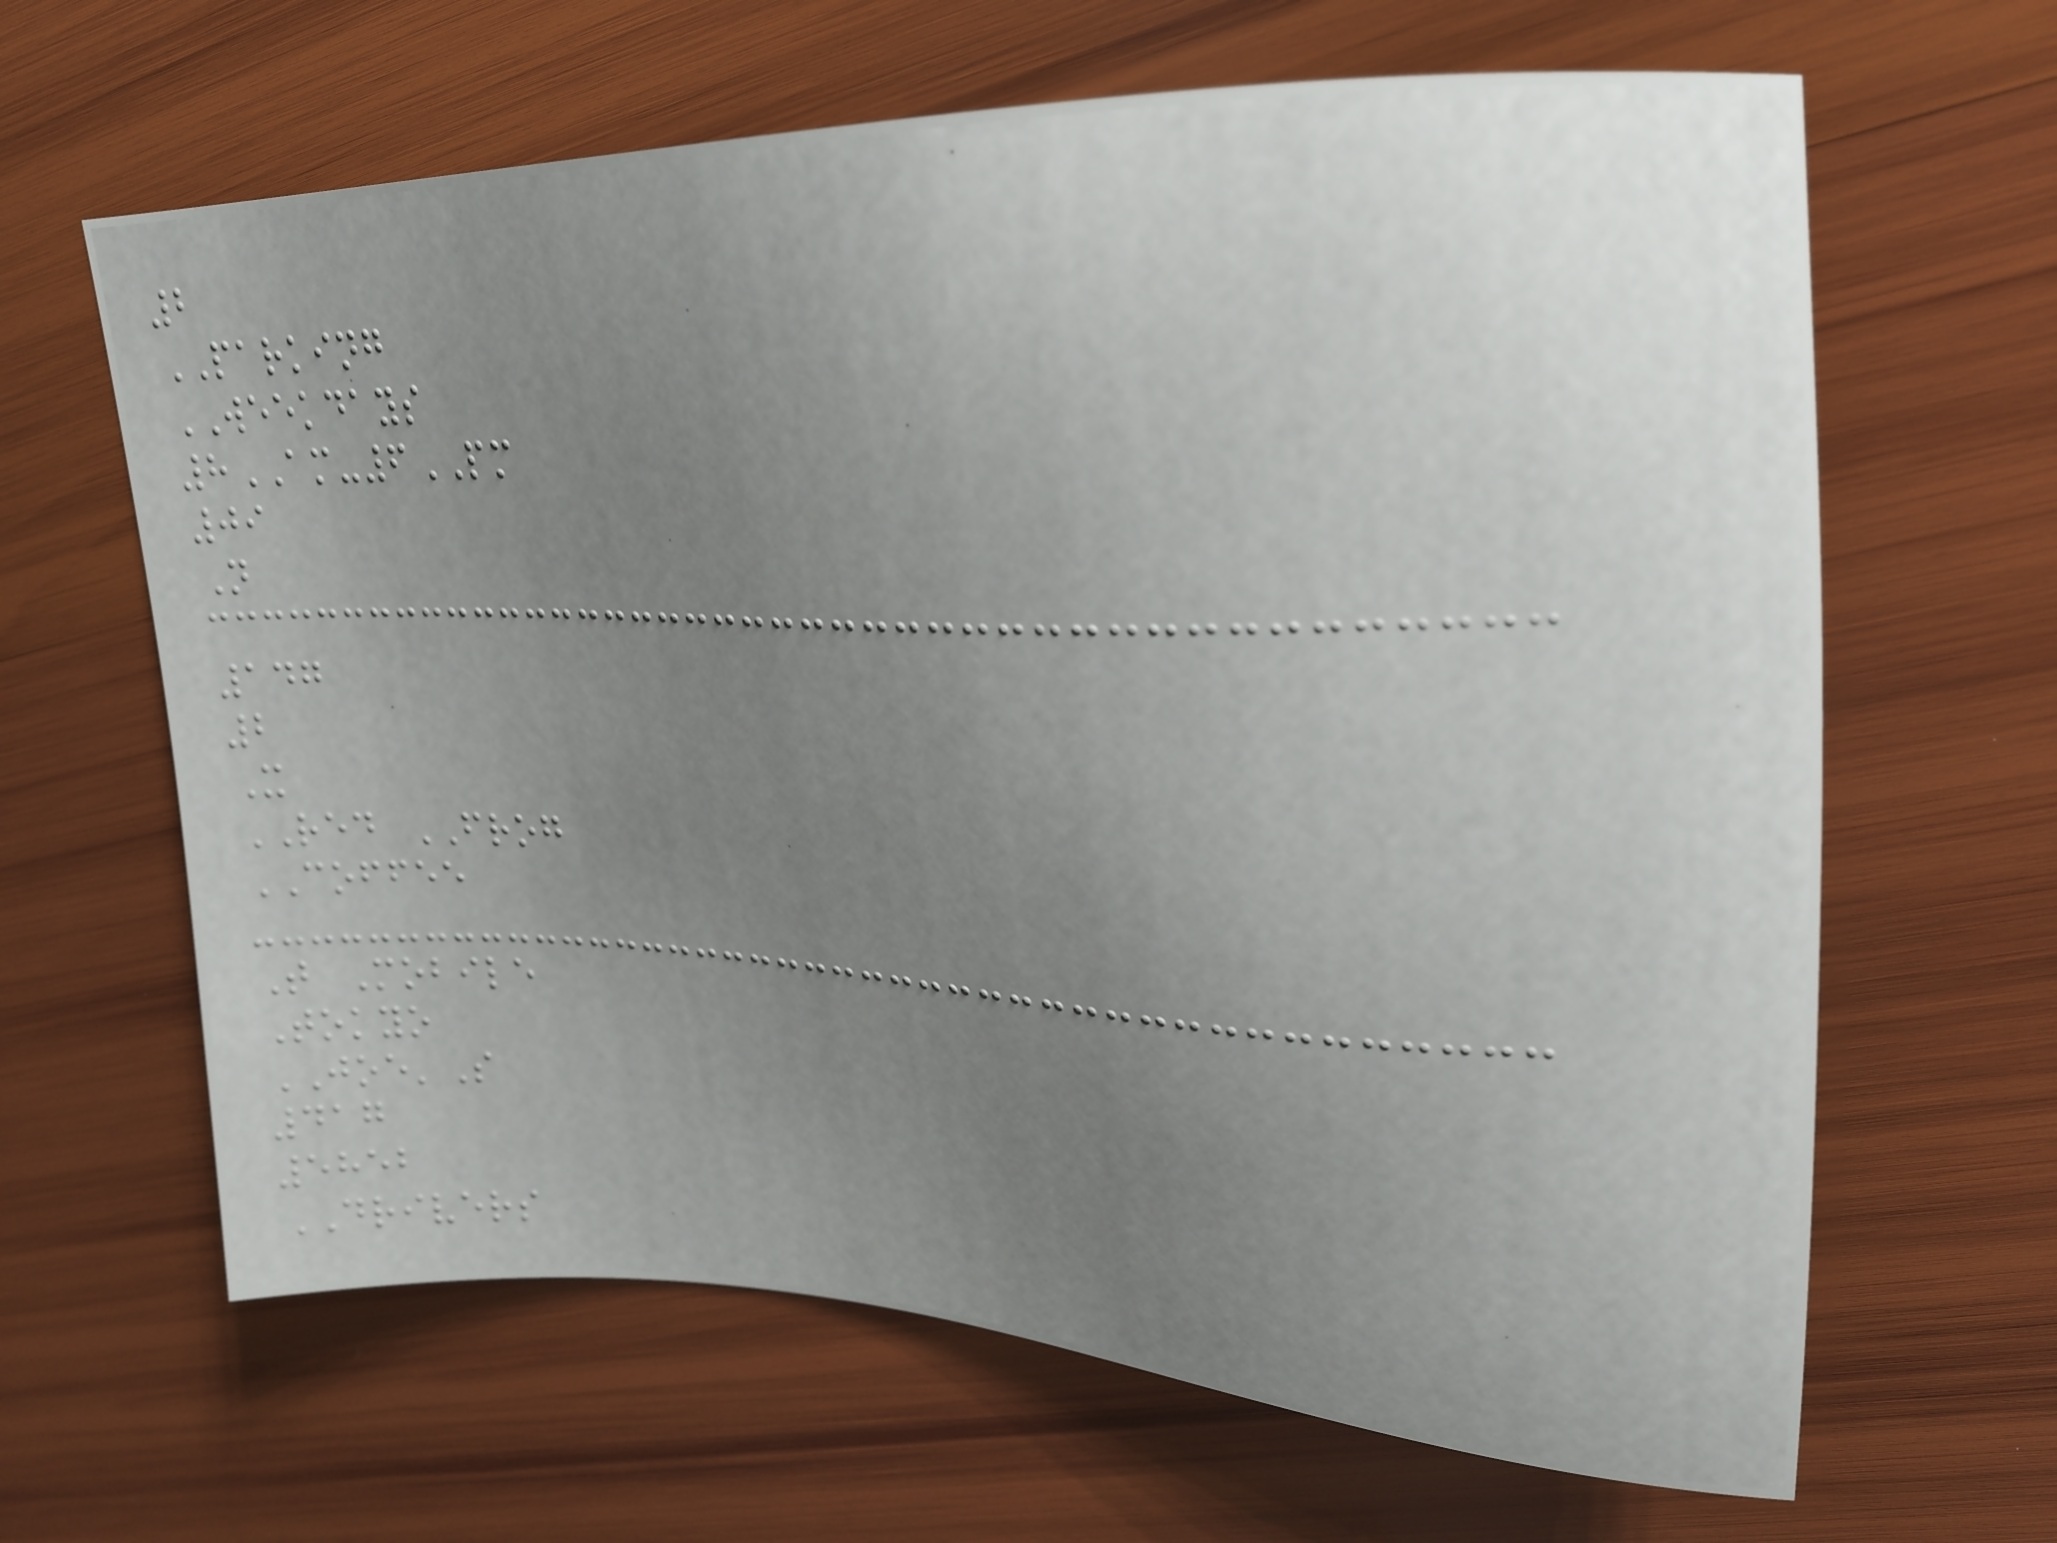2
PARKING
WEEKDAYS
8AM-6PM
09
N
147
2
X
RED FROG
COFFEE
T Mobile
Tokyo
JOE'S
417
5852
DRIVERS
